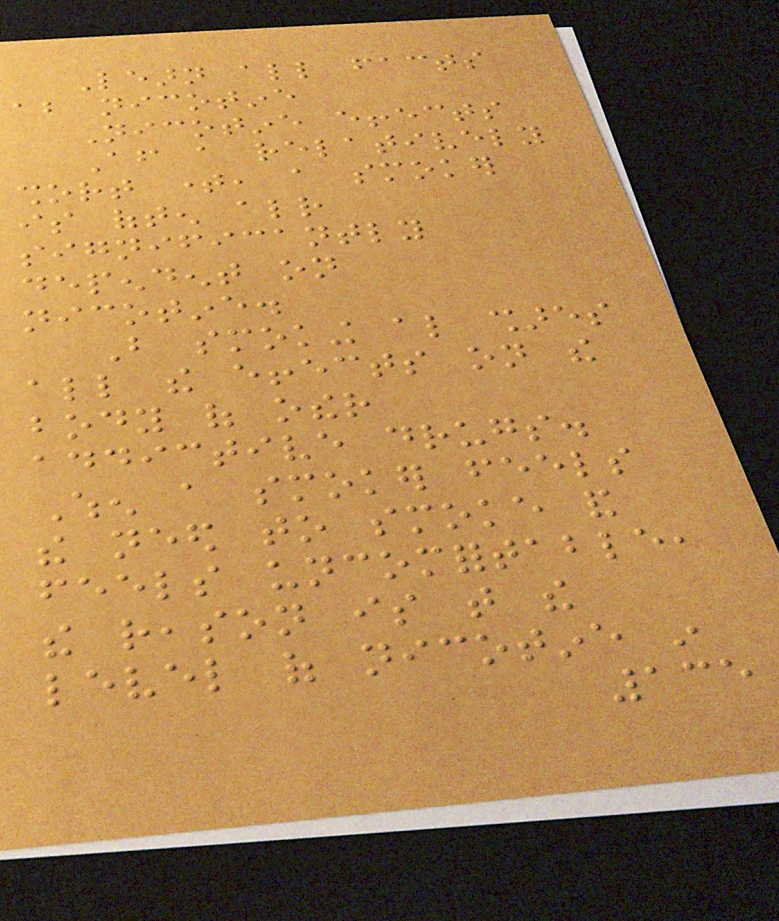Learn all facts
about nicotine
Nicotine effects
After a relatively
short time, a smoker
is often already
significantly
dependent on
nicotine.
But smoking also shares
all the effects on the
body of other
addictive drugs.
When a smoker feels
the need to smoke and
feels uncomfortable,
the reason is that the
level of nicotine in
135
